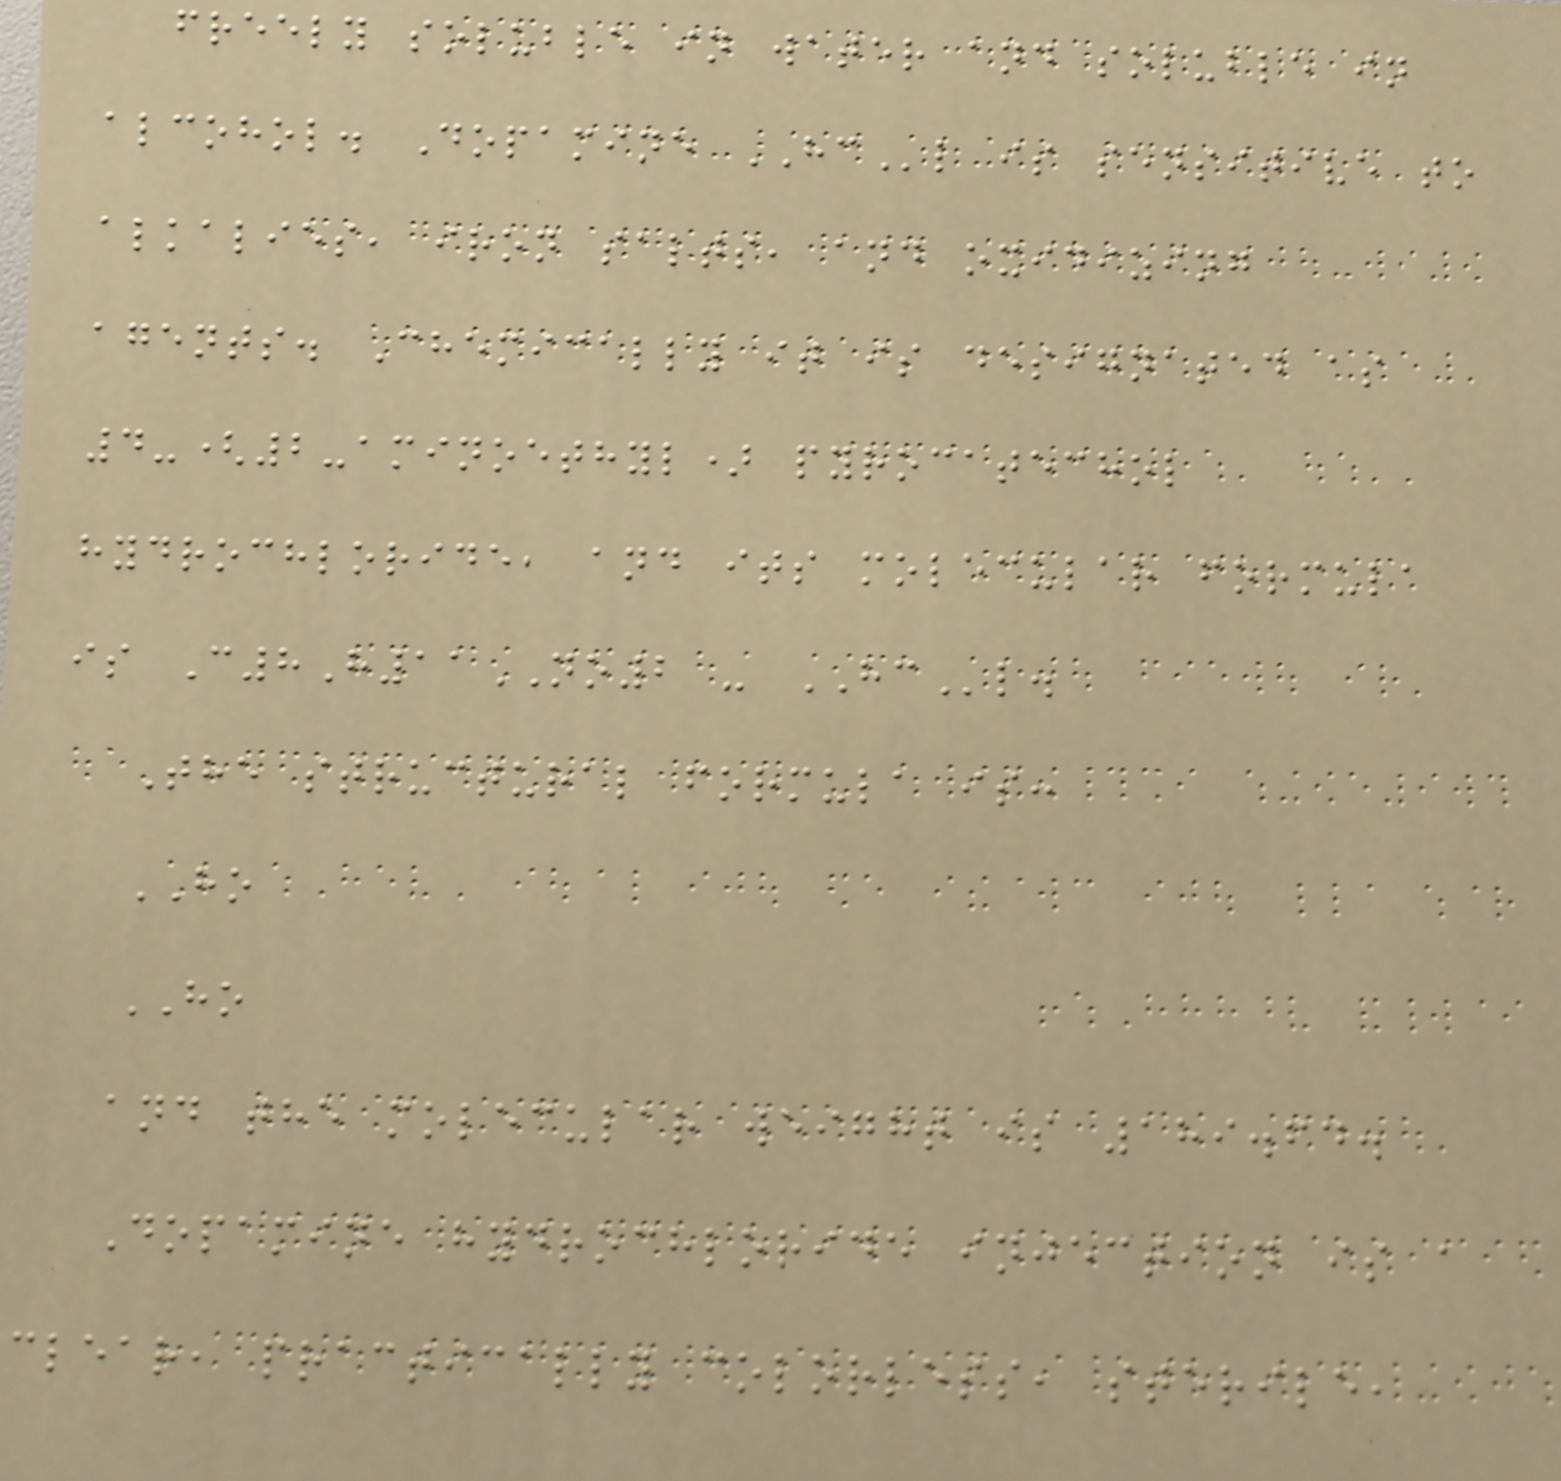freely soluble in water and soluble in
alcohol. Dopamine HCl is sensitive to
alkalies, iron salts, and oxidizing
agents. Chemically it is designated as
4-(2-aminoethyl) pyrocatechol
hydrochloride, and its molecular formula
is C8H11NO2 - HCl.
The structural formula is:
HO
HO
and the molecular weight is 189.64.
Dopamine hydrochloride injection is a
clear, practically colorless, sterile,
